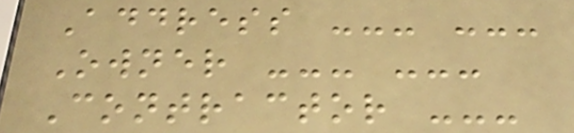Address --- ---
Owner --- ---
Contractor ---
